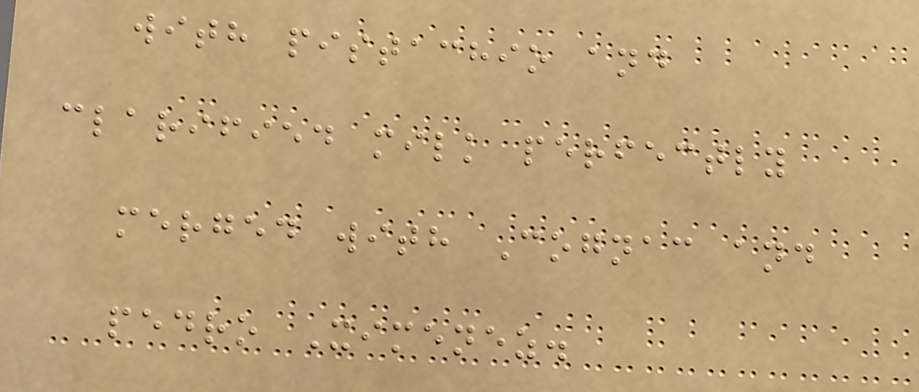with pistachio and
clarified milk perfectly
merged with Cognac and
pedro Ximenez.
